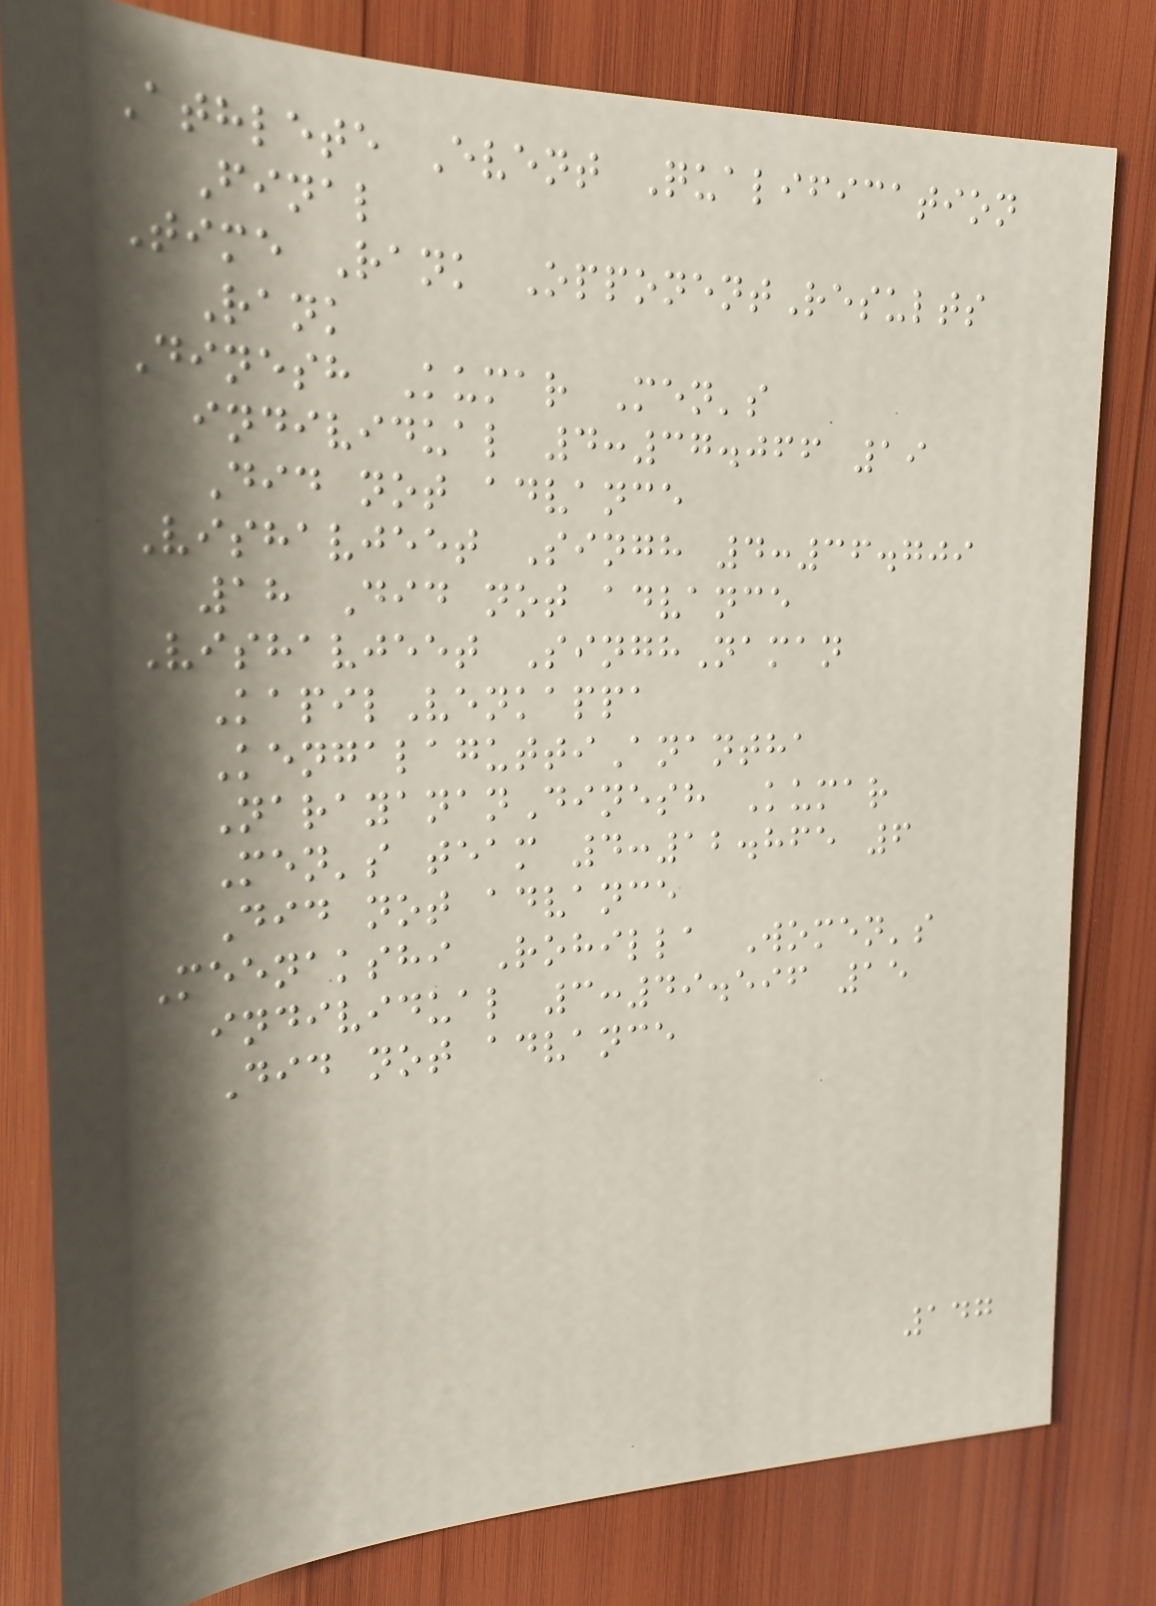Athlete Event Qualification
Final
Time Rank OpponentResults
Rank
Dinesh Kumar Men's
individual 4:37.066 19
Did not advance
Vishavjeet Singh 4:36.709
18 Did not advance
Vishavjeet SinghNaman
KapilVenkappa
KengalaguttiAnantha
NarayananDinesh Kumar
Men's team 4:12.865 6
Did not advance
Meenakshi Rohilla Women's
individual 3:49.596 15
Did not advance
147
